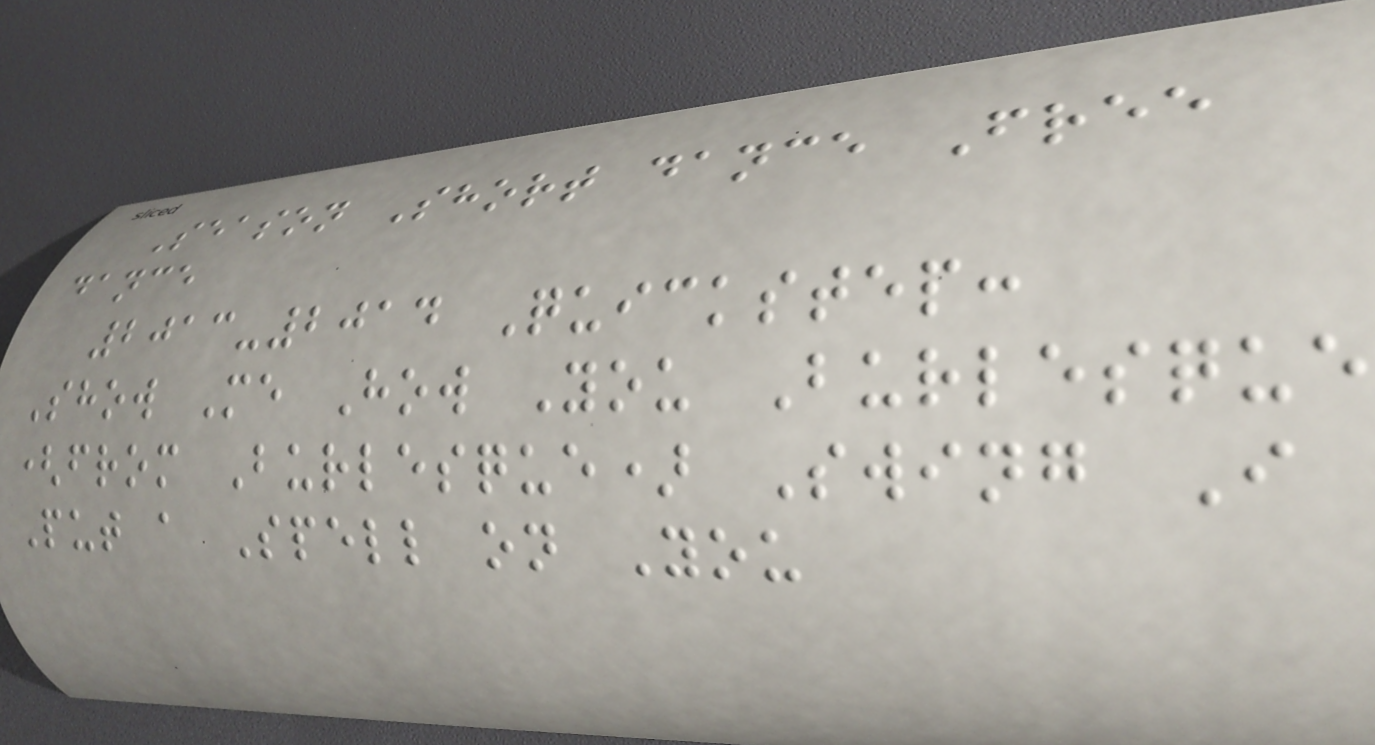Season Short dance Free
dance
2013-2014 Quickstep:
Show Me How You Burlesque
(from Burlesque) Swing I
Put a Spell on You
